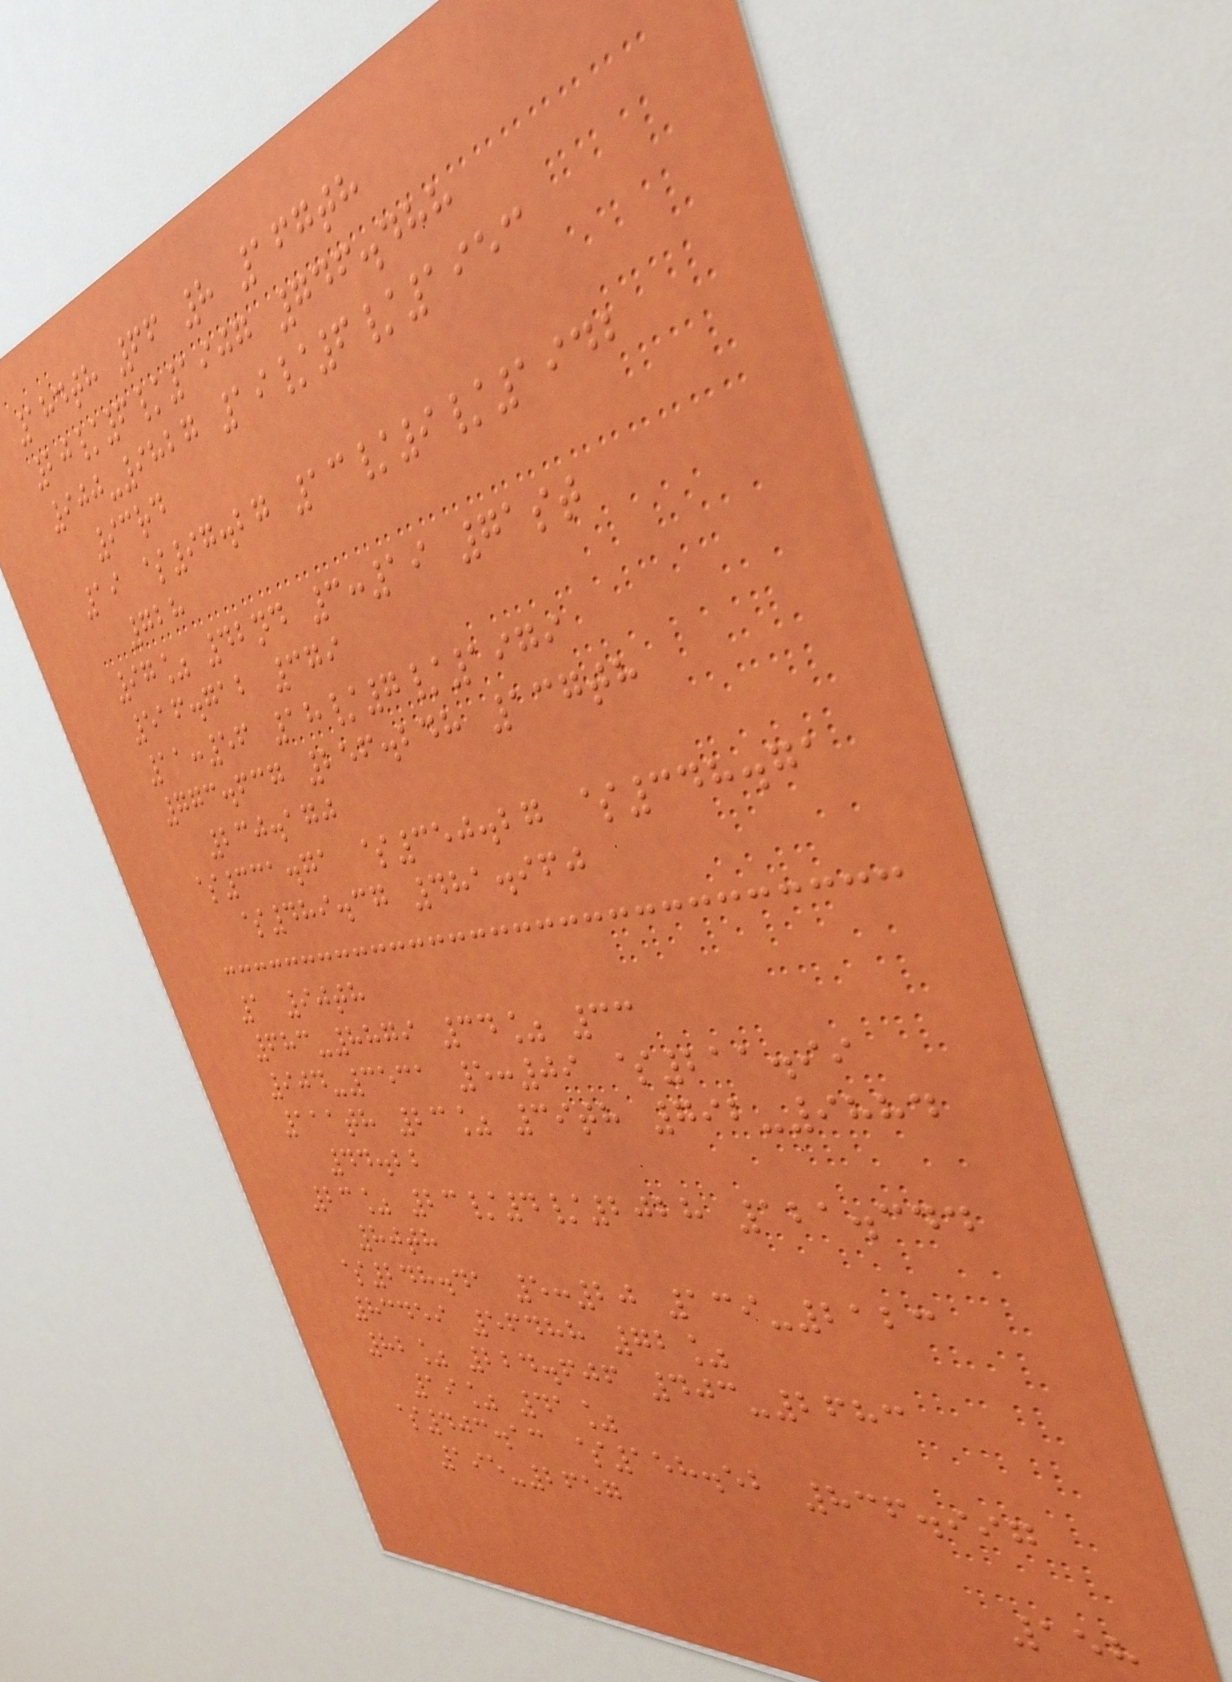184th 66 8 167th
20/6/1907 746.488
900-9827 19/6/1953
93rd
19 $97.27 13/9/1942
728
97% 42nd 3:19 71st
516.712 379
11:56 18/7/1979
773.637 256.248 137th
230.170
$331.71 $350.27 $348.71
$489.37 481.960
1 90th
683-8879 34% 33
904-3531 5:09 $211.99
111th 23% 39th 792-9884
44.22
23% 23/4/2028 121.344
80th
$248.41 5:20 139-2123
83459 56488 72%
82% 224.606 403-2683
19% 41%
$403.13 $158.52 836.997
195-2657
158
